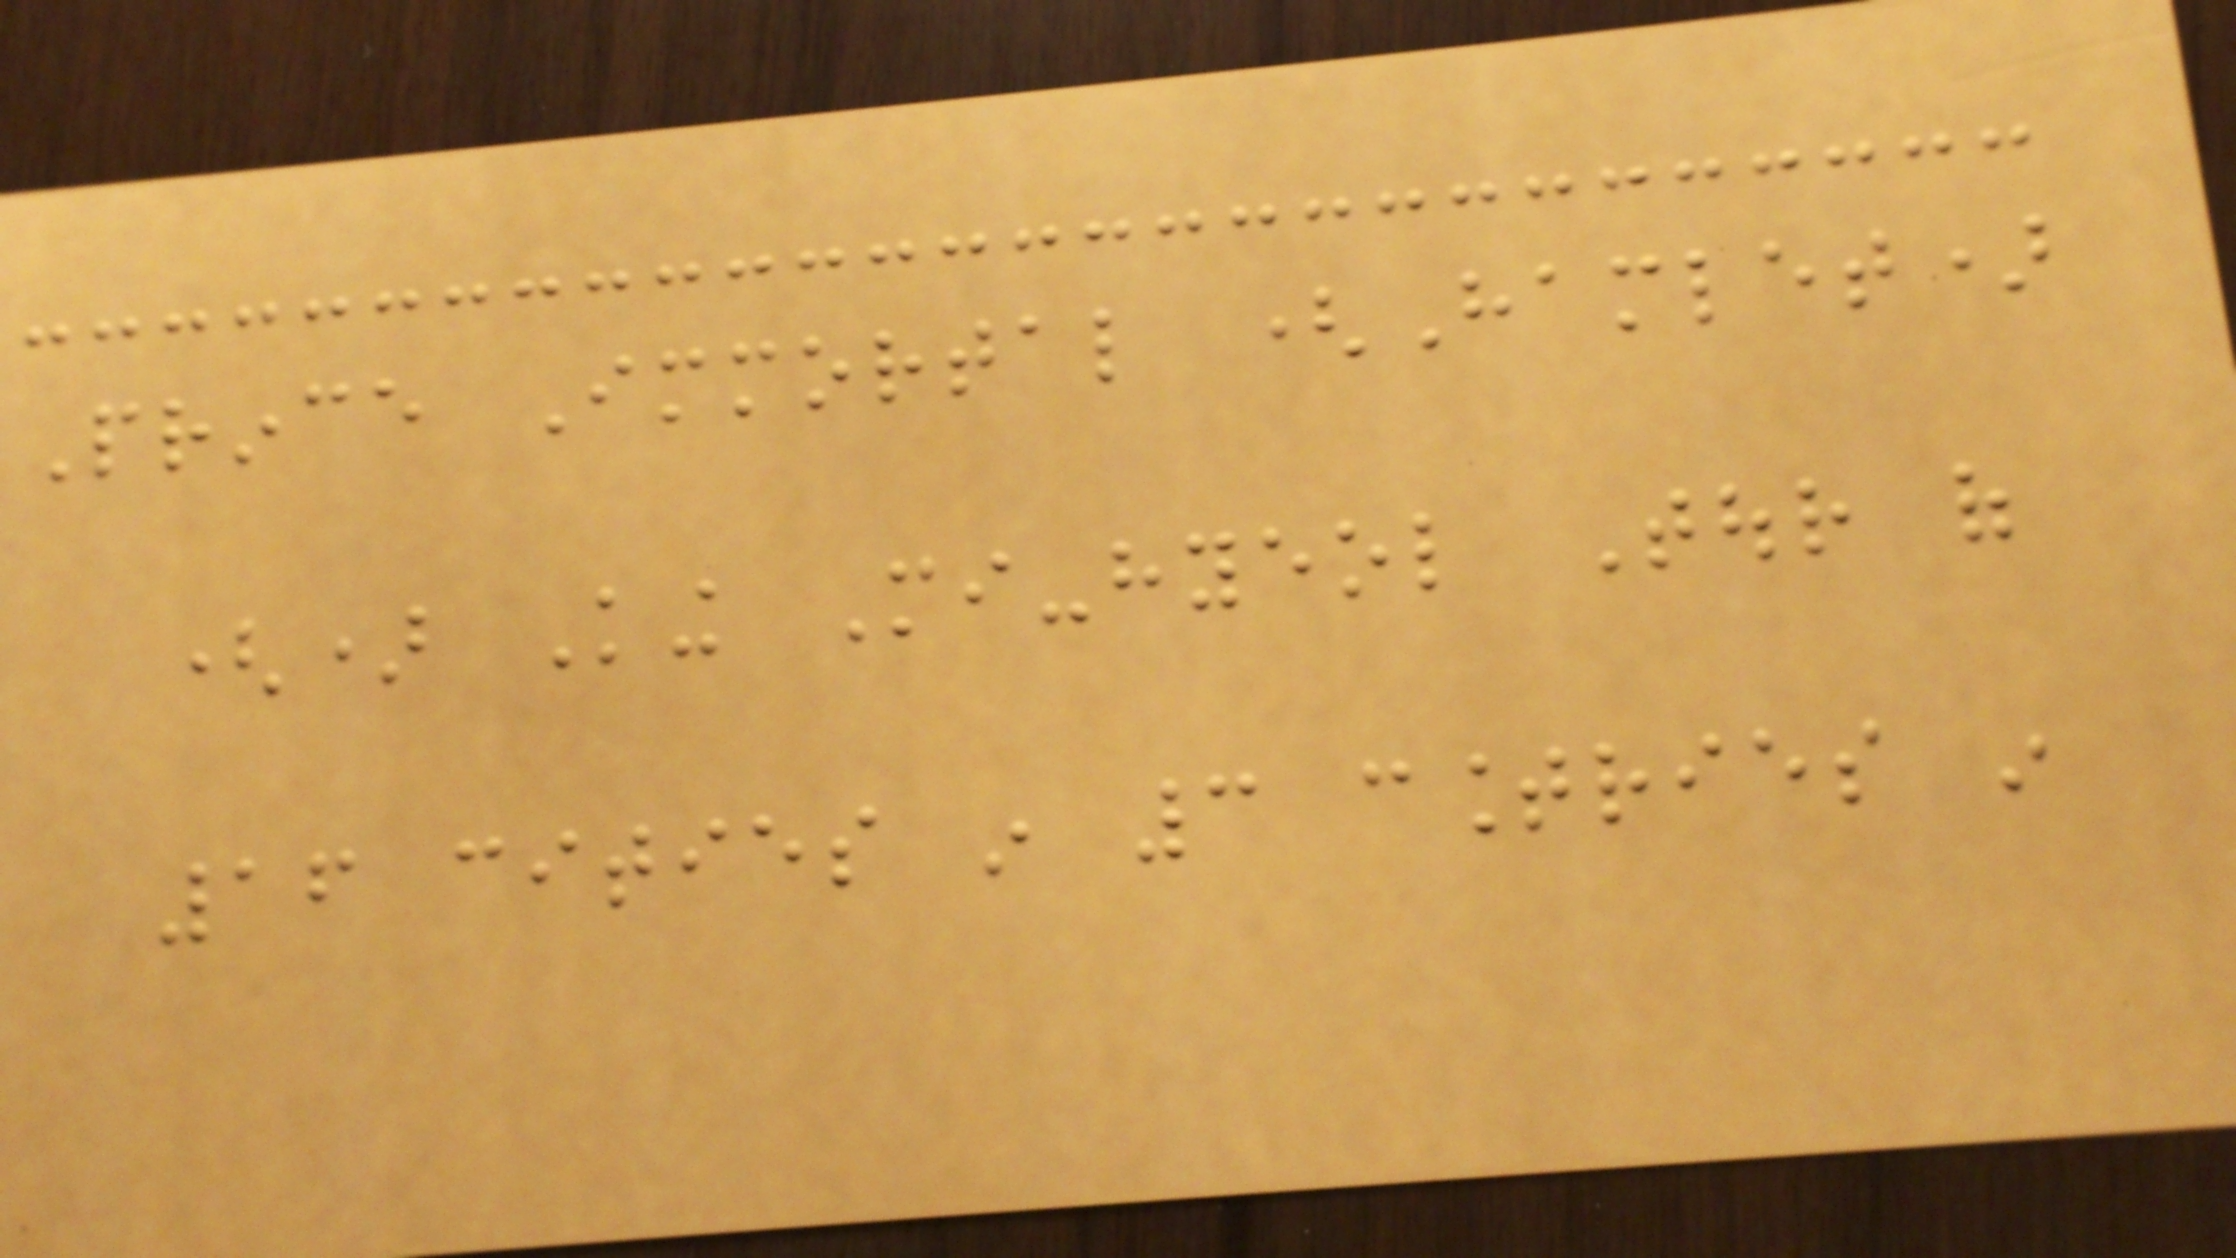Prince Immortal (Hamlet)
() King Mi-hyeol Tour of
16 cities in 3 countries in
